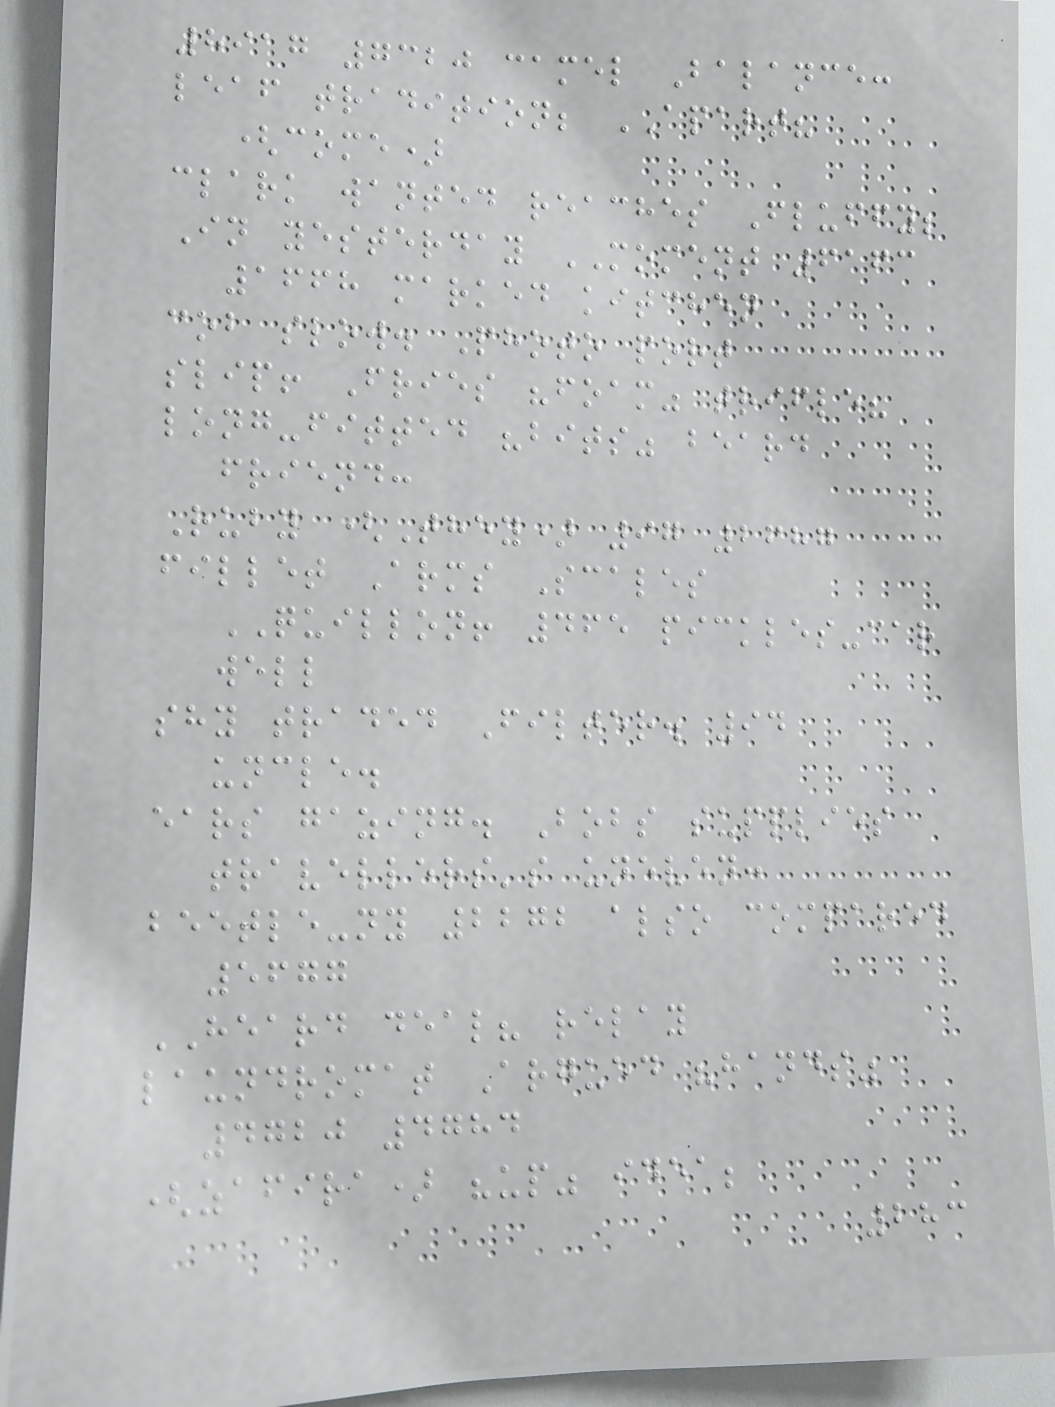8917 7320 camel Balance:
leaf tradition; APART?
(come)
clark wanted reaches Fluffy;
In yesterday MOMENT 6163
1668 marked kitchen
cob slow. Photo port
slip! Fries "foam" trifle?
long-fitted "bits" beard
friend:
Ruby (They) 97 2687
fillet Arms Scales
QUILLON! 465 pickles-car
well
shy traded Filter. 94
uncle.
ears gazing. Bobs supplies
travellers's uneven:
beetle-ny 2272 also compared
5677
HEARD deal? relay
laundromat Argued "hands"
4720 4784
(zafira) "up" idea;
283
